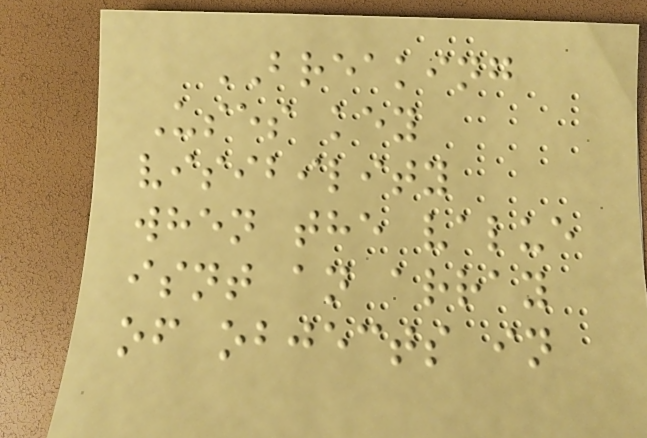BREAKING
Uses key
visibility
when the value
isnt an array
of objects in
